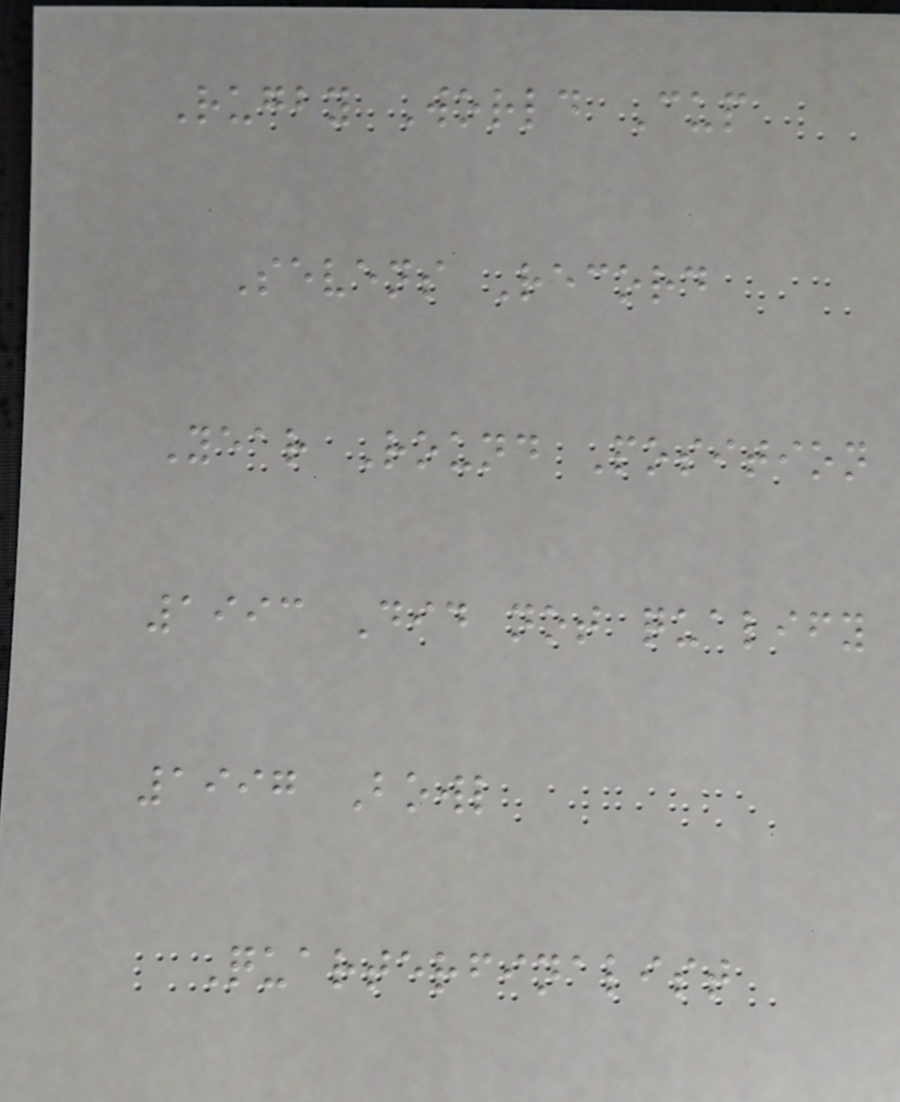Rugby World Cup
Sevens Record
Year Round Position
1993 Did not qualify
1997 Bowl
Quarterfinalist
